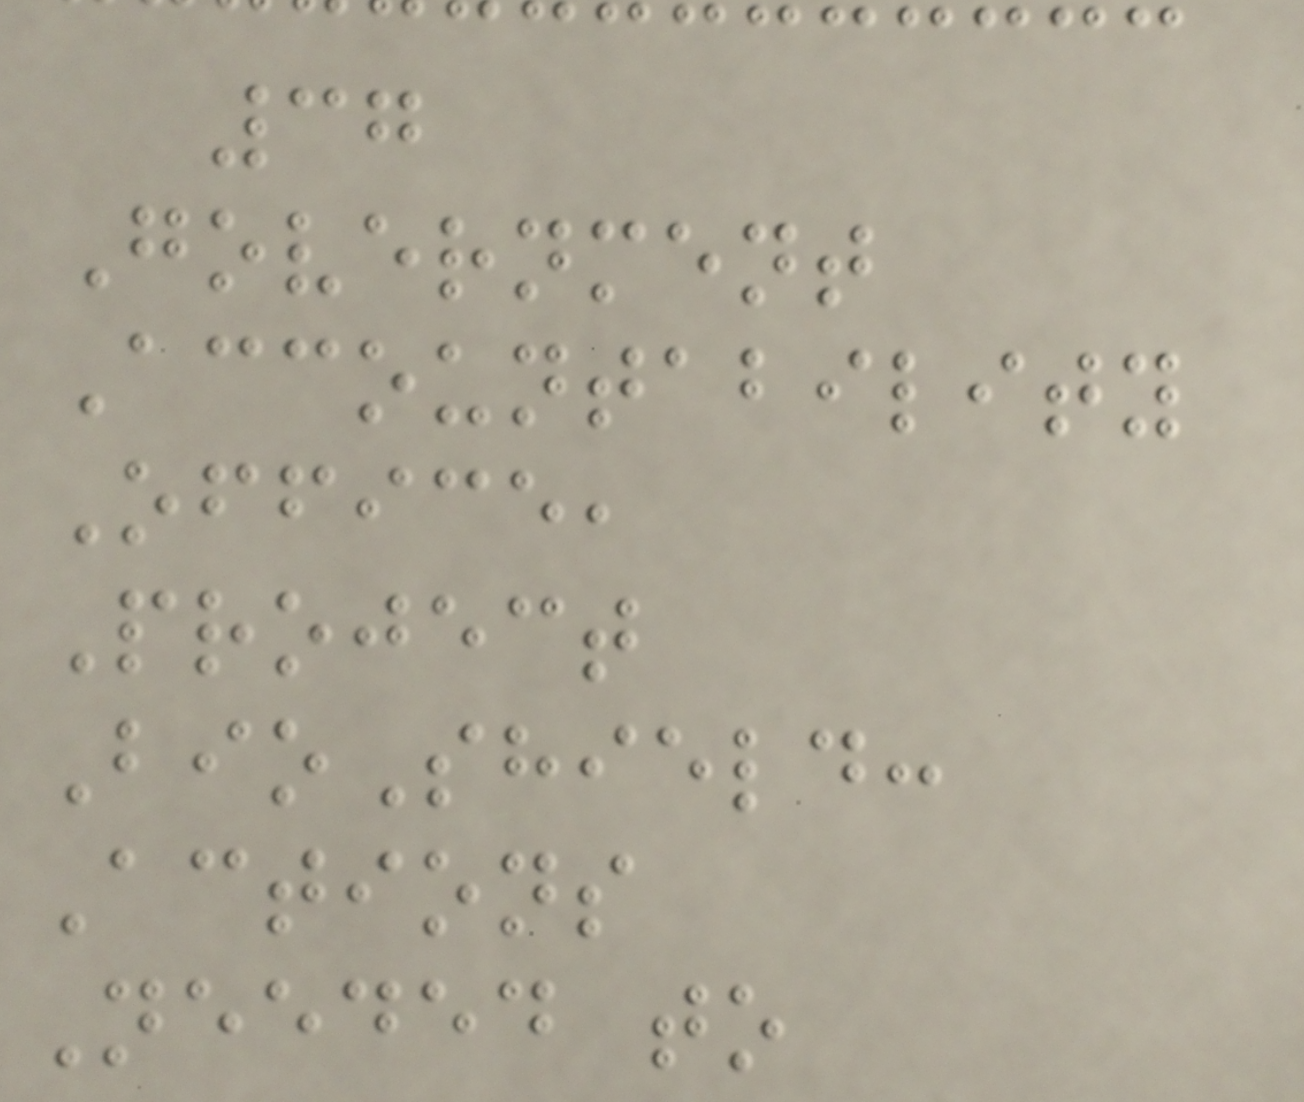37
Government
Accountability
Office,
Project
BioShield:
Actions
Needed to
